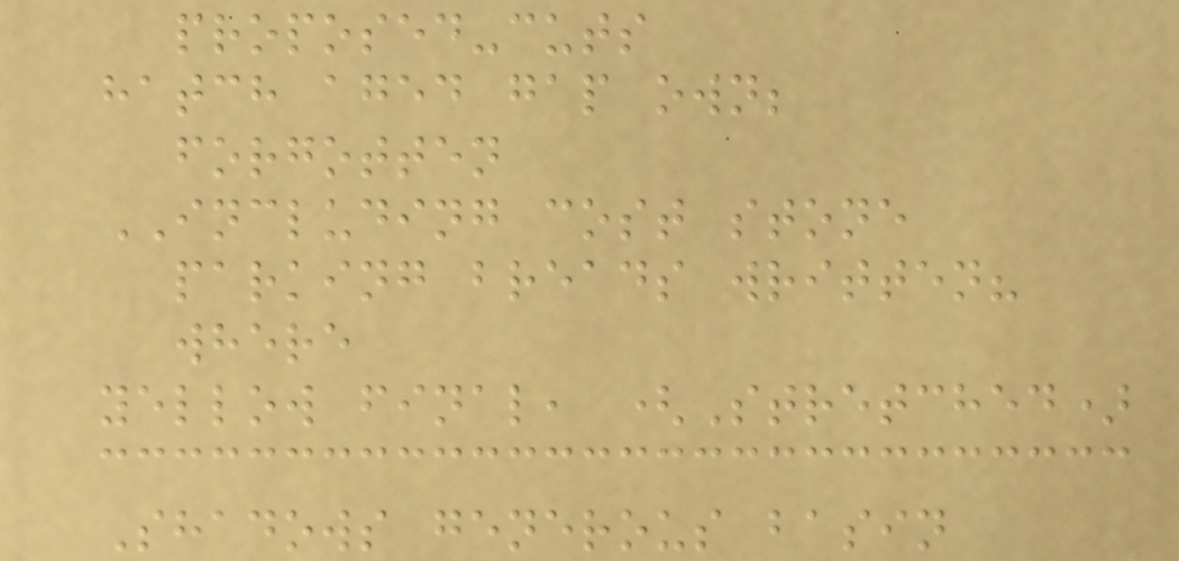proposed-cuts
hatch aged gap own;
forgotten
INCLUDING cost stone
parking breads written?
where
yellow final, (Stretched)
Shadows generous basin
